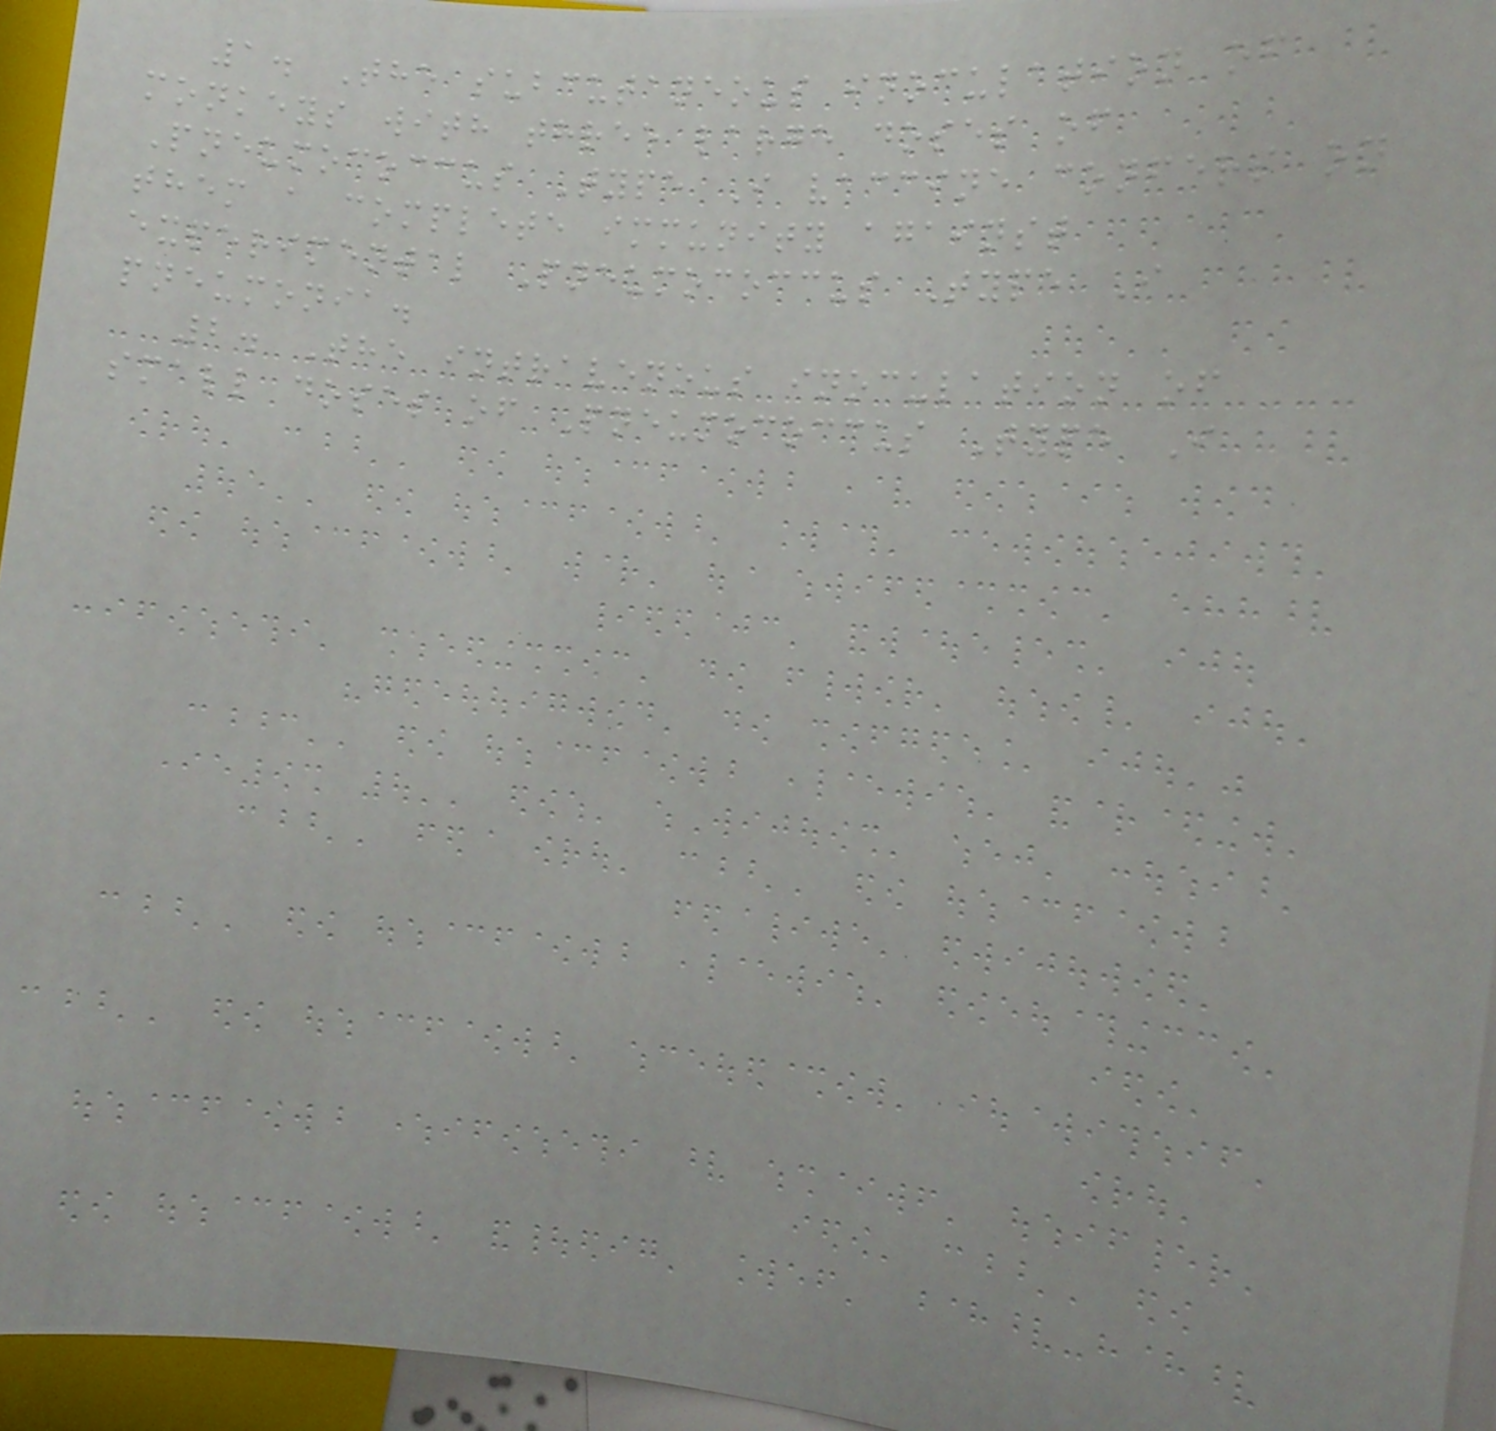1. The subcutaneous inoculation of
monkeys with three large doses of
Pneumococcus Type I vaccine confers on
them a complete immunity against
experimental Pneumococcus Type I
pneumonia.
2. The intravenous inoculation of
small doses of Pneumococcus Type I
